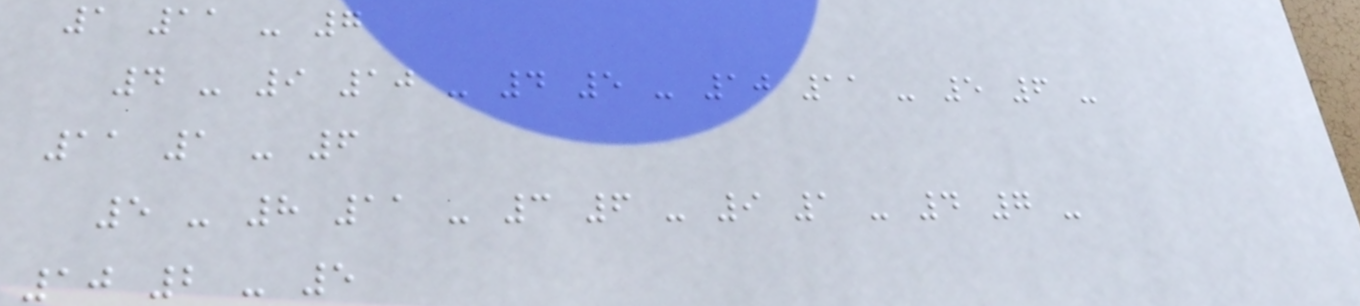1 11 - 7
4 - 9 10 - 4 5 - 10 11 - 5 6 -
11 1 - 6
5 - 8 11 - 3 6 - 9 1 - 4 7 -
10 2 - 5
